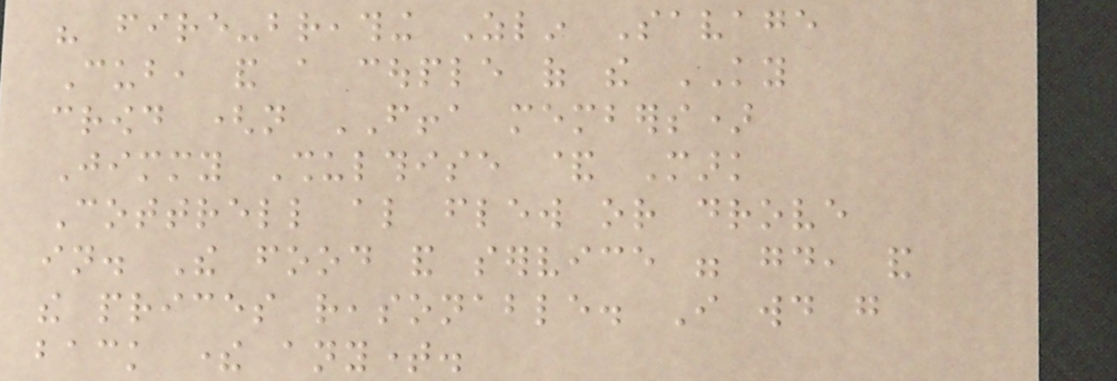his fire-breathing Zlin Savage
Cub, and a couple of the KY
crowd (not FFFA members)
Jimmy Shulthise & Mark
Cottrell also flew or drove
in. The food and service were good, and
the prices reasonable. I would go
back there anytime.
